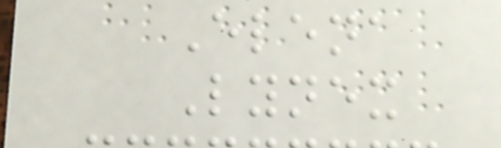Elena
Lynex
